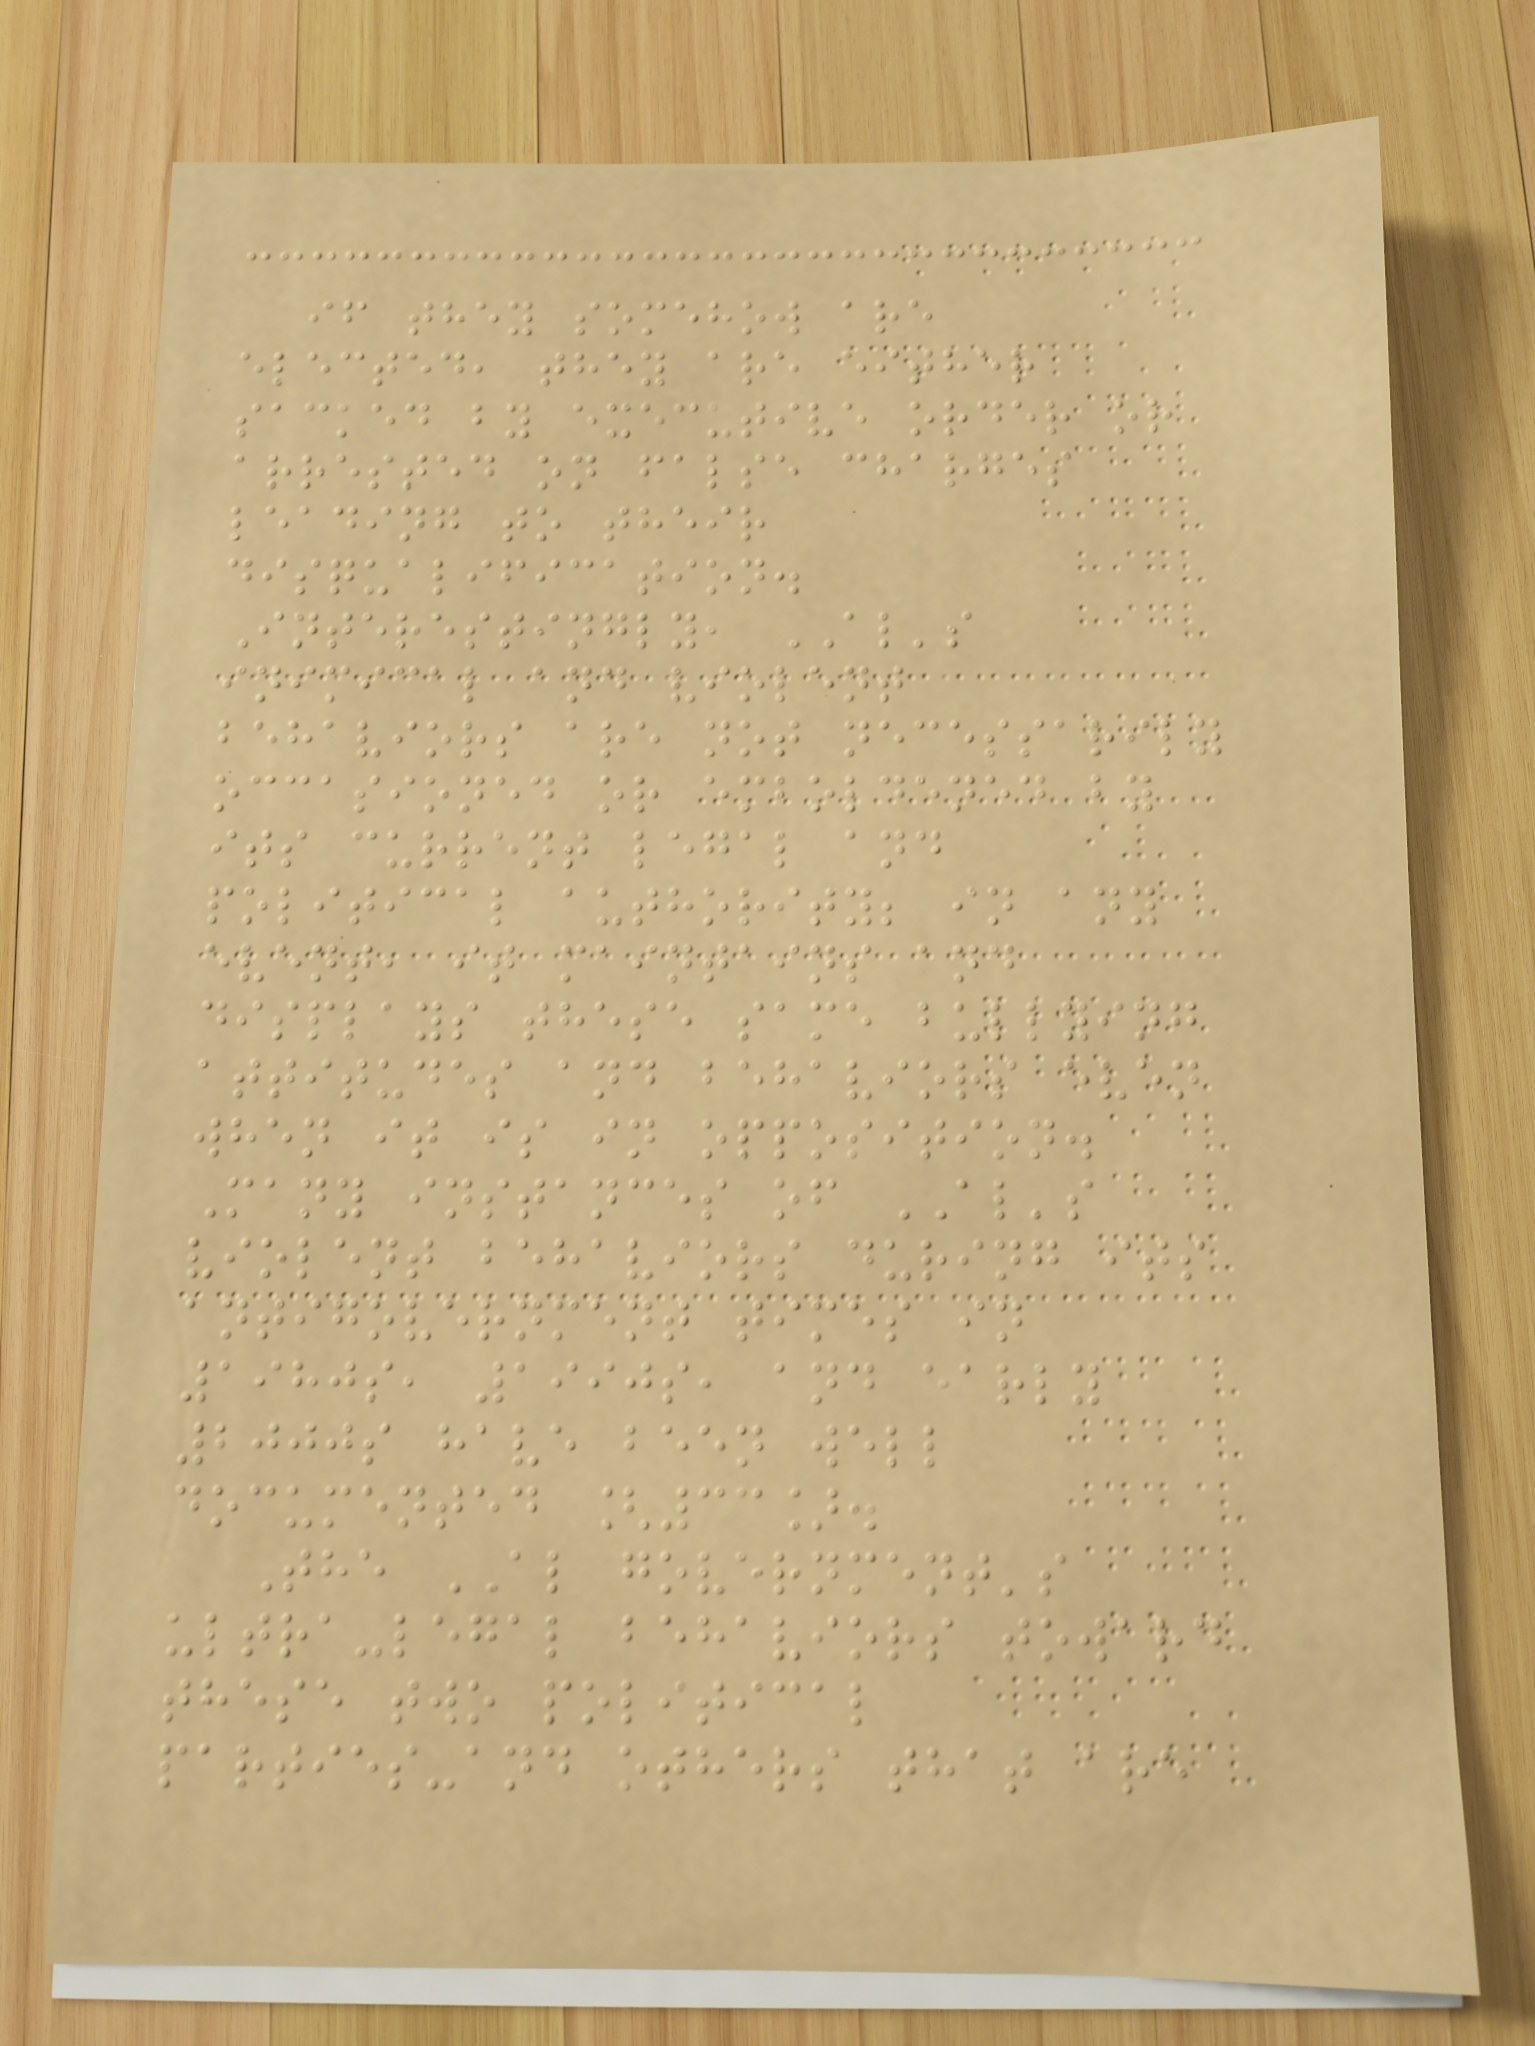if they somehow are
elected, they are either
sacked by executive order or
arrested on false charges
leading to their
disqualification.
Interestingly, AL's
inimical and violent
behaviors are not necessarily
occasioned or emboldened by
its current legal and
political authority; in any
event, it maintains and
displays these same bullying
attitudes and behaviors even
when it is in opposition.
Many instances of AL's
violent behaviors during its
antigovernment times in
1980s, 1990s, and early
2000s have been well
documented [33].
The AL government's
ultra-legal behaviors toward
these two political
parties-and others that are
